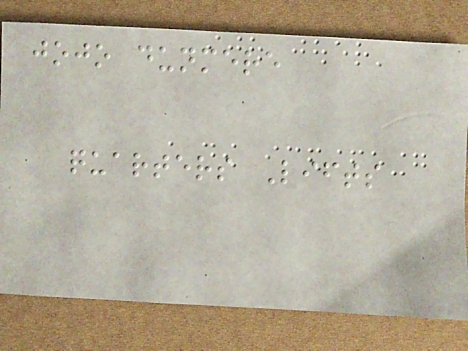jojo dunmere
quarters Lifts
